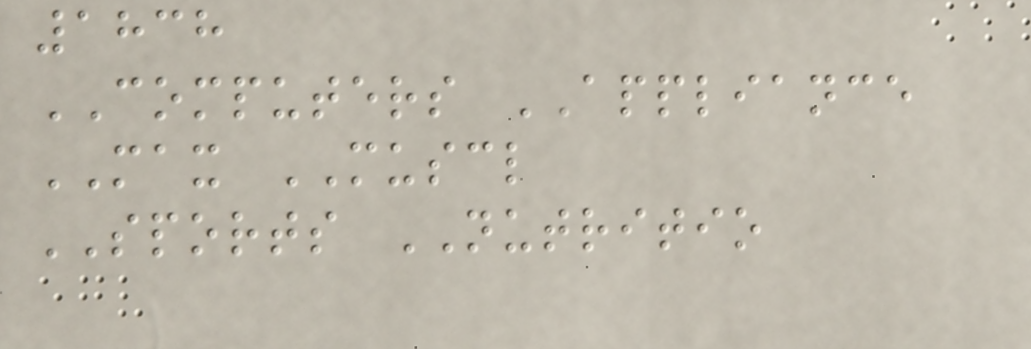1838
COMPUTERS APPLIANCE
MAX MUSCL
SPORTS NUTRITIO
